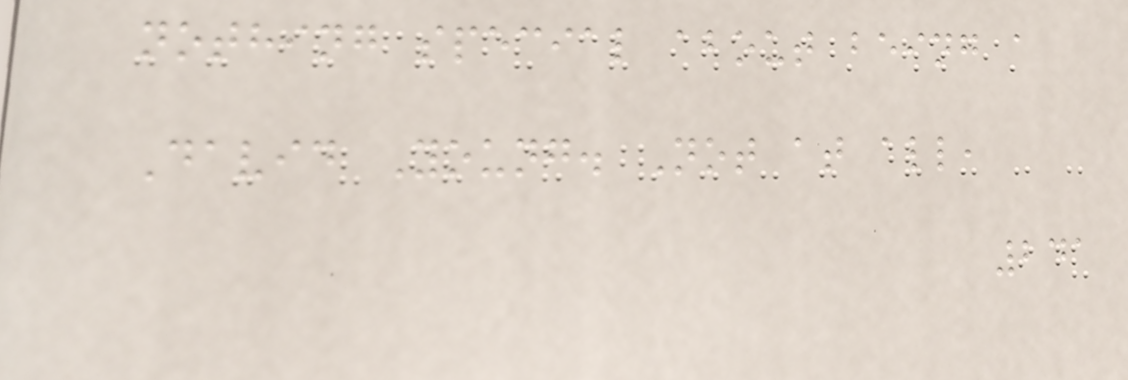nothing special about being a
David Young. Not at all,
241
